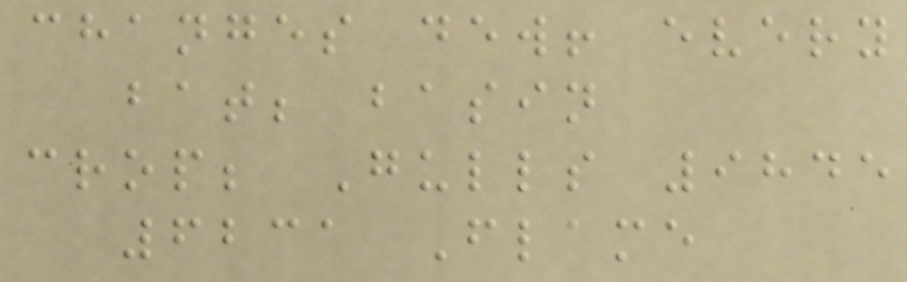changes dew! every
bat; basin
crop; Gulls 9845
6231 Flame
